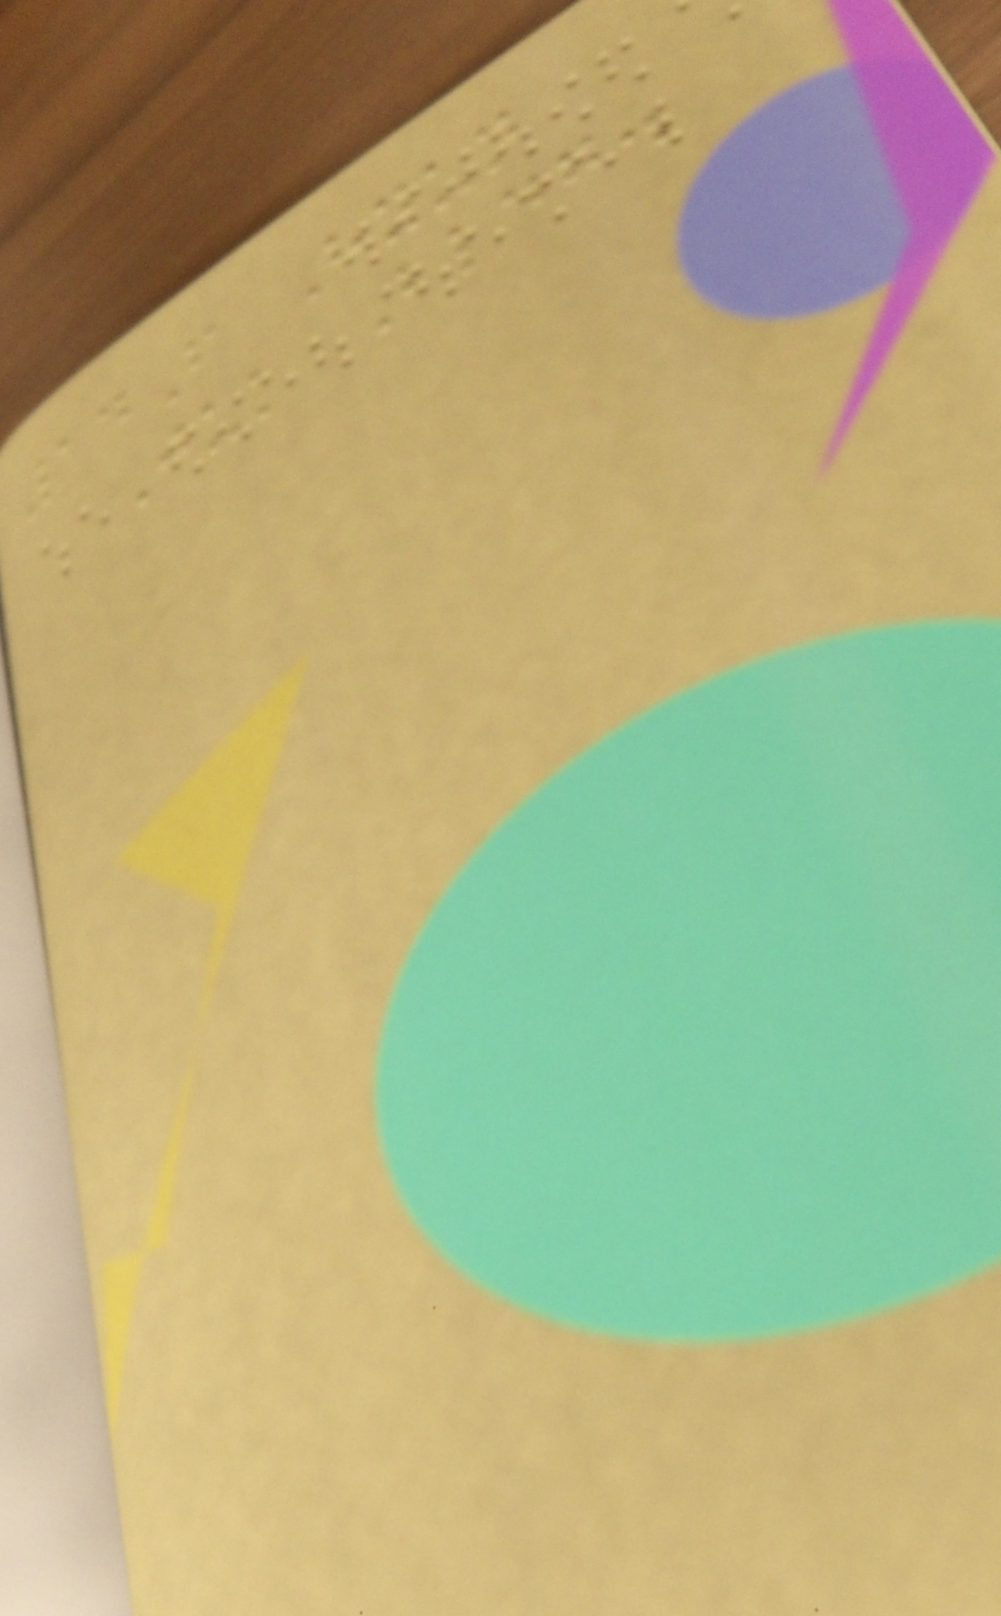14F Hyun
Juk Bldg.
